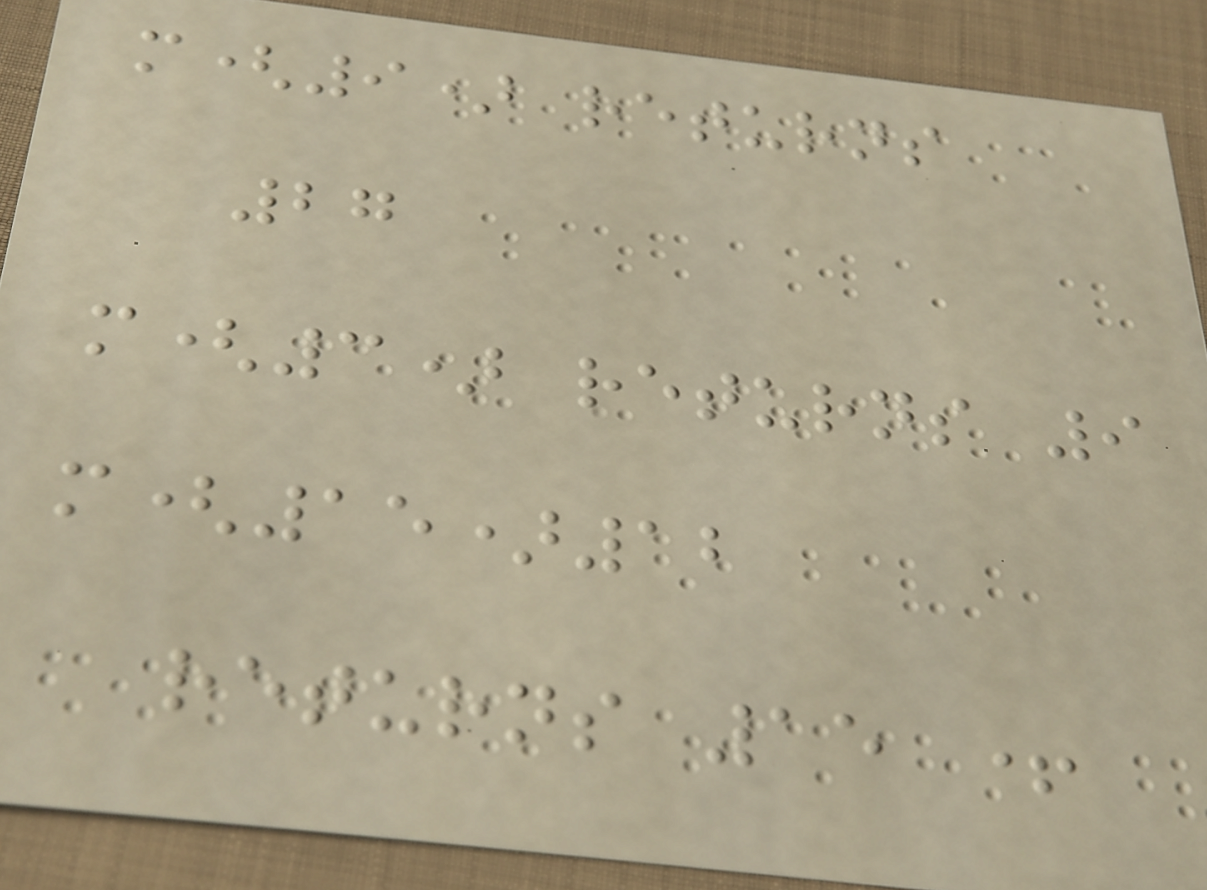m(9) returns
27
m(3) returns 9
m(15)12
returns 15 +
